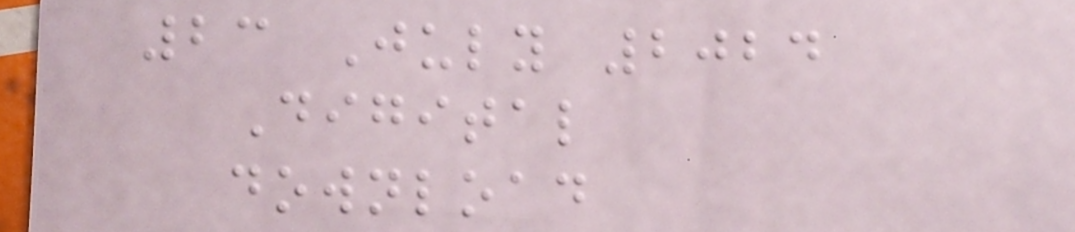23 July 2024
Digital
download
